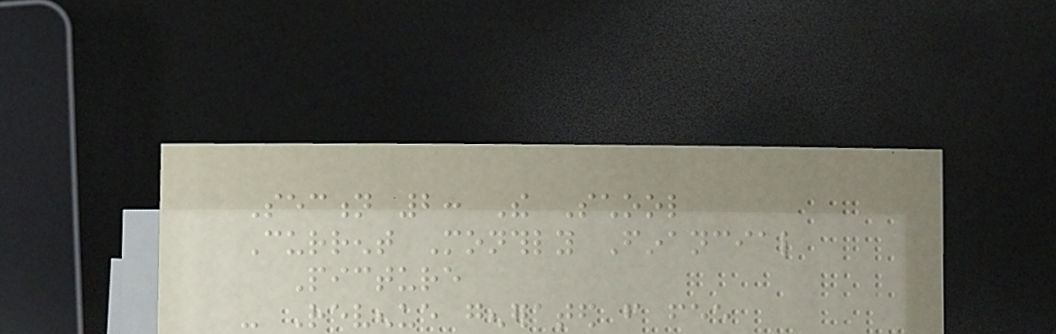Section 2: The School
Current Monthly Financial
Picture
- Revenue generated from fee
